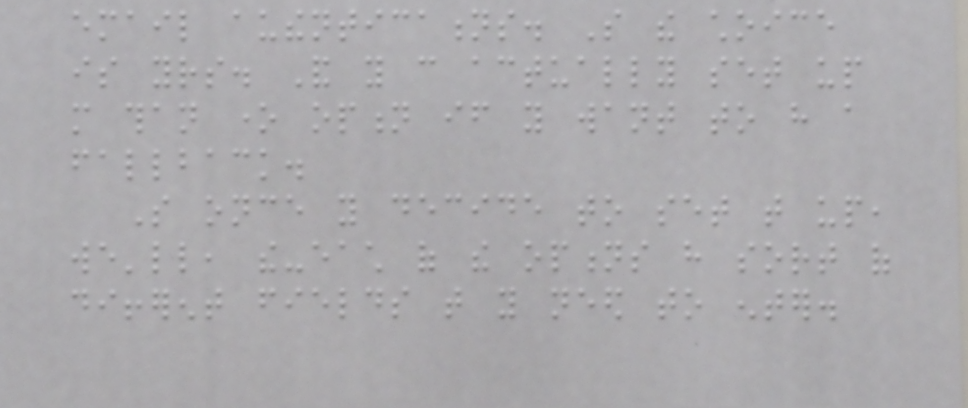email authentications. So the choice
is yours. And you can actually set up
more than one option if you want to have a
fallback.
So once you decide to set that up,
we'll, the-each of the options have sort of
different fields that you need to enter.
